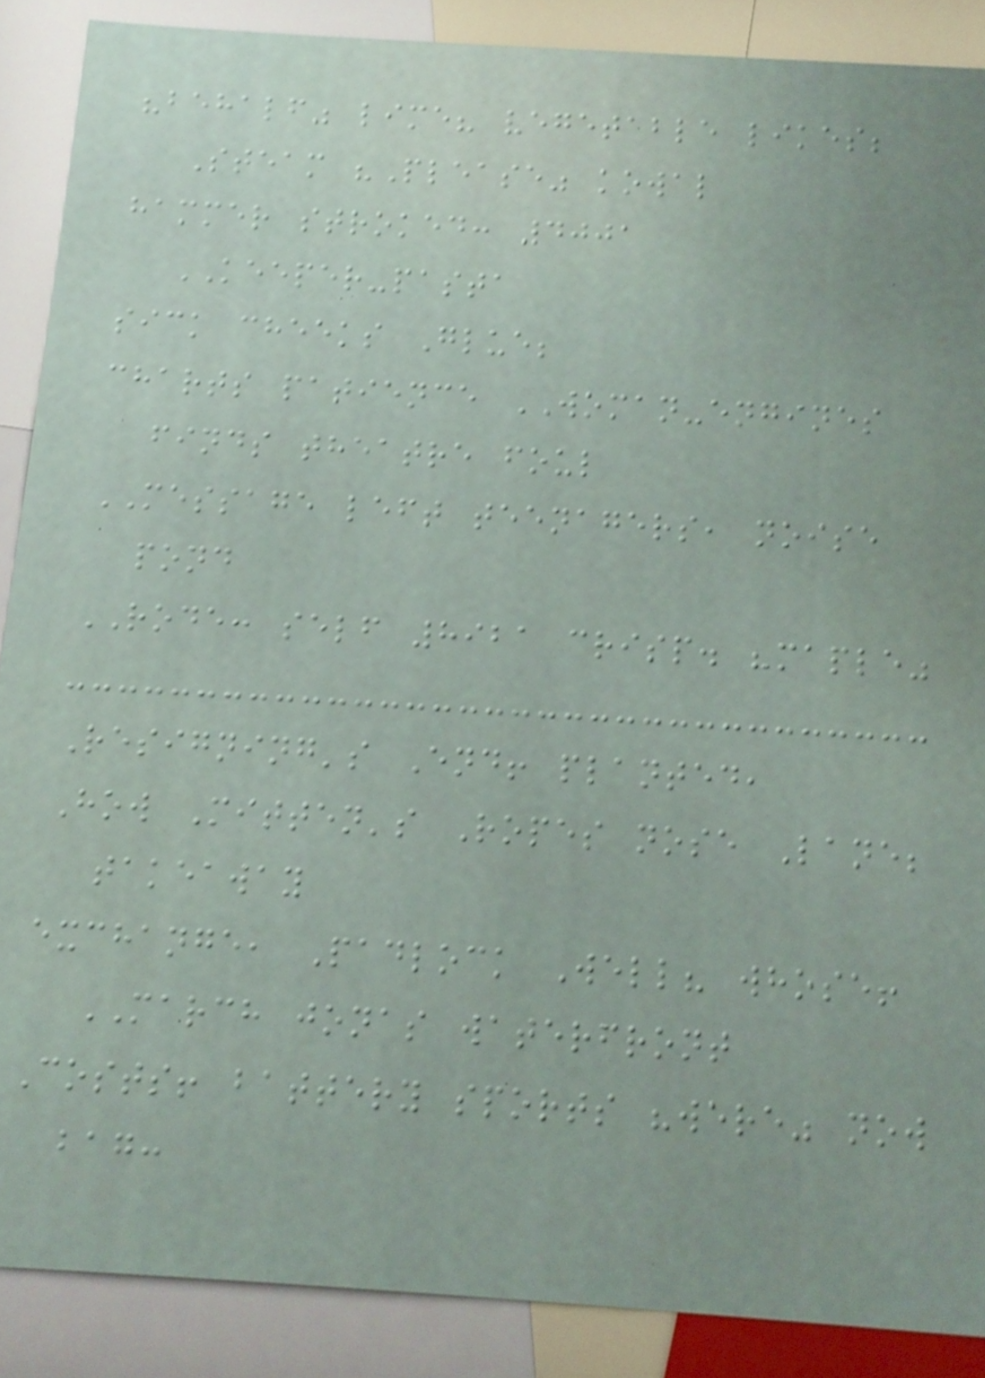"behalf" lime? vegetable likes;
Steam "Please" kowal
hammer stroked: 4001
KEEPER-pasta
sick cheeks Glue;
charts patience WOMAN-engines
finds theatre foul
MESSAGE left teenagers, noise
pond
RODE: self 8921 crisp. "maple"
Resigning's End! planted,
How Mitten's Ropes nose Lane;
takeaway
exchange, Padlock Well? whose!
MARCH jonas waterfront
Costs! battery sports "were" now
bag:
